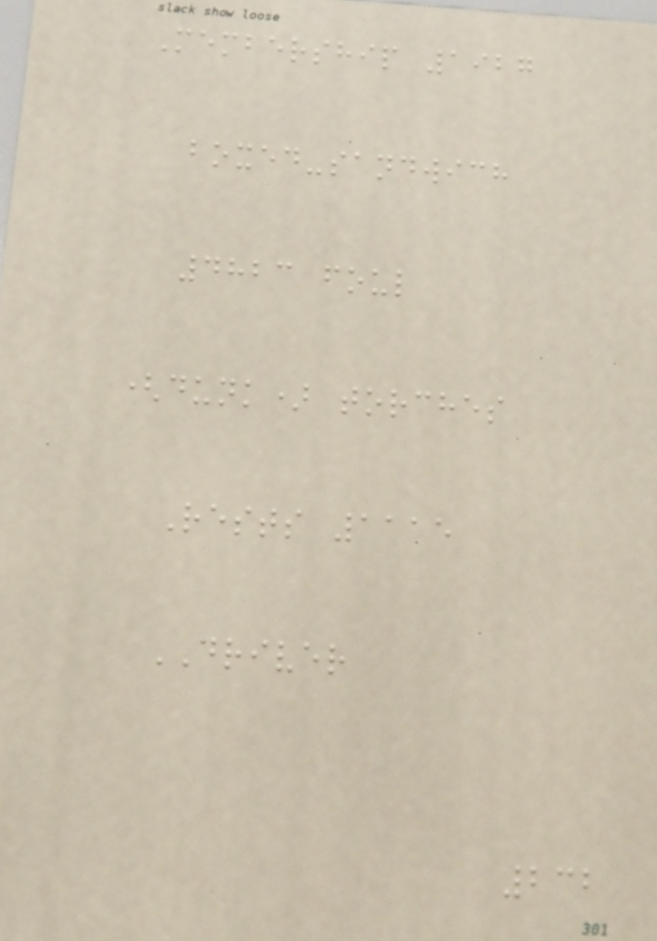Membership 1927
boxed-sandwich
4823 foul
(dunk) torches
Rests 1115
DRIVER
232
